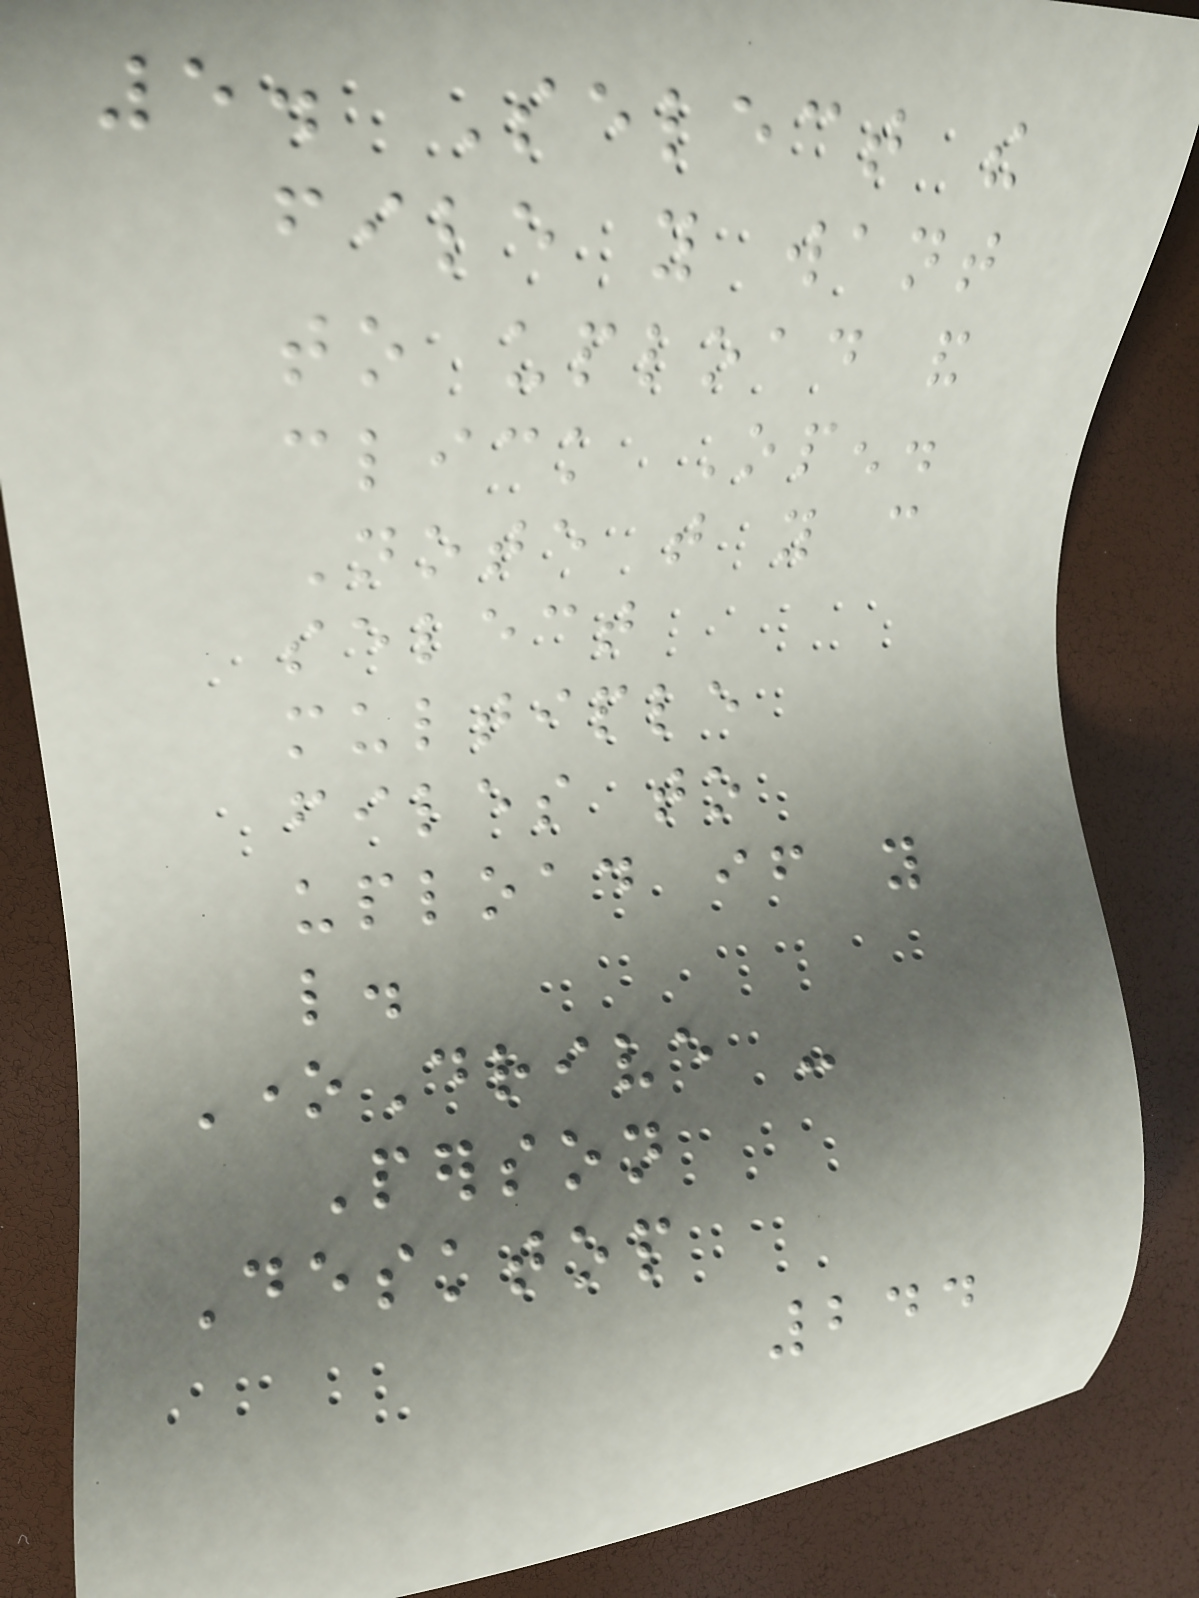5. Select the
file you want
to upload and
click Open.
Note that you can
select
multiple
files to
upload if you
like.
OneDrive -
Person
Desktop
244
